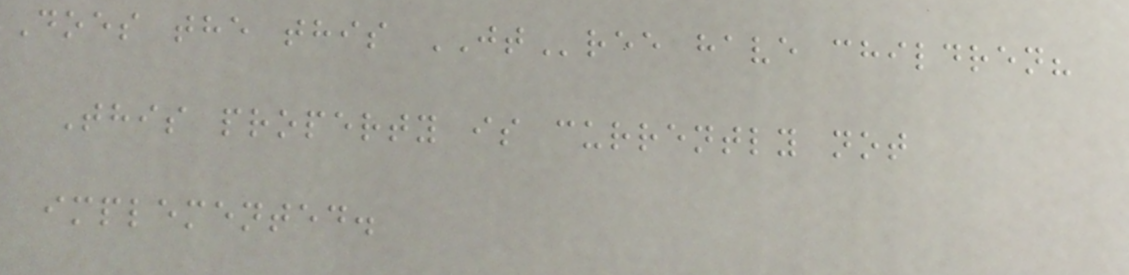Does the this JTree have children?
This property is currently not
implemented.
